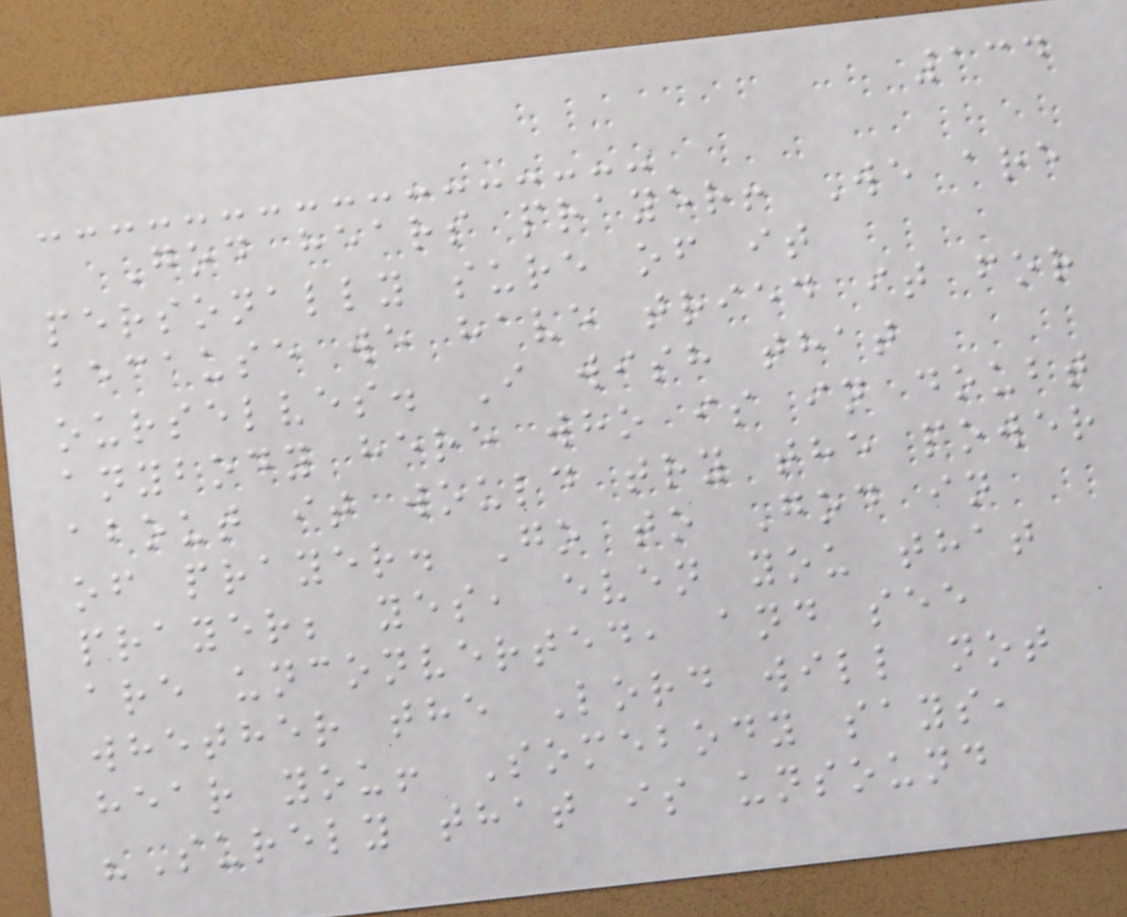134
God hears prayer! We are
personally sure of it
because we have tried it for
ourselves. I wish that
anybody here who is in doubt
about it would try the power
of prayer. Go to God in
prayer; yes, even you that
are unconverted, and see
whether the Lord will not
hear you! Somebody says,
"Surely that is unsound
